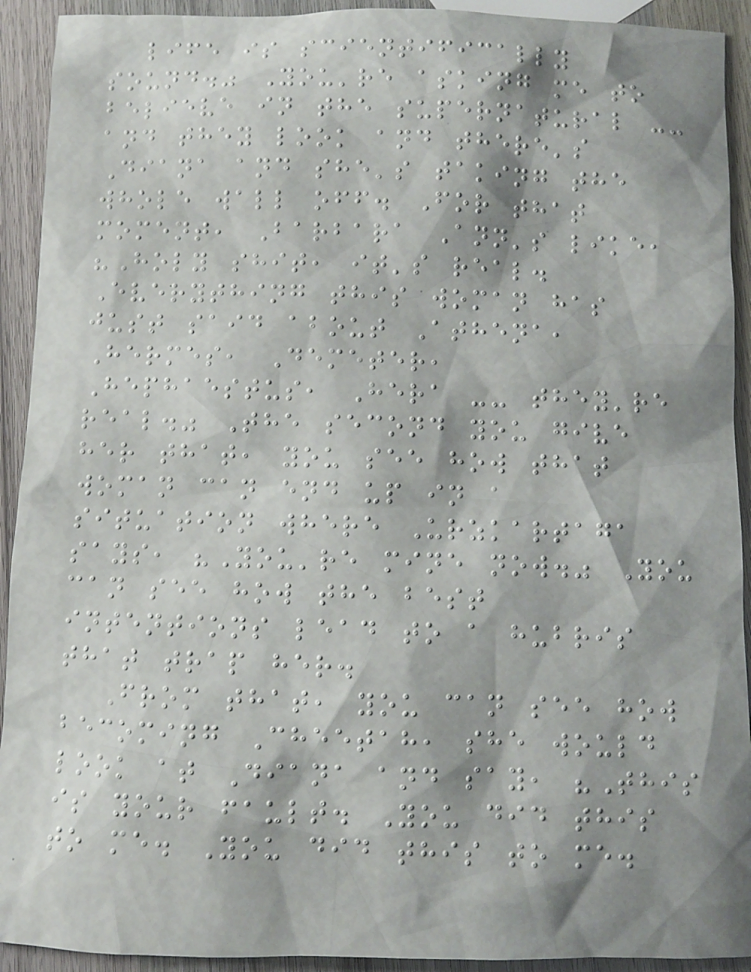life is scientifically
sound." You're asking me to
believe in the supernatural --
and they look and there's
Diana and she's taking the
whole wall off. For that
moment, Barbara Ann's like,
"Holy shit, it's real.
Everything this woman has
just said about Athena,
Hermes, Demeter,
Hephaestus, Hera -- they're
real." The second you give
her that, you see how that
woman can end up in a
situation where Urzkartaga
says, "You're mine now." You
can see how the best
intentions lead to a hubris
that trap her.
From that, you can see how
becoming Cheetah, she would
look at Diana and say, "This
is your fault. You did this
to me. You did this to me.
